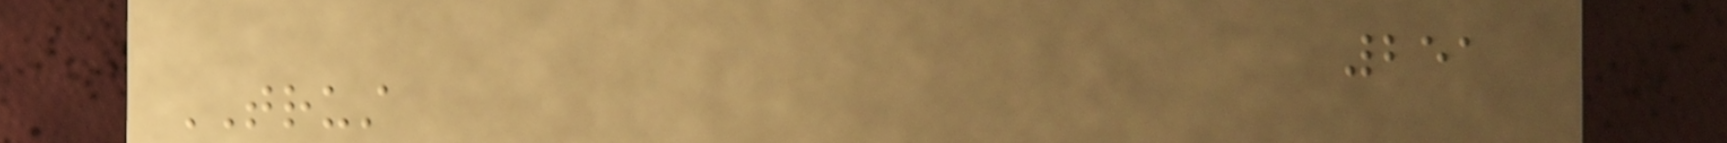251
TRUST
